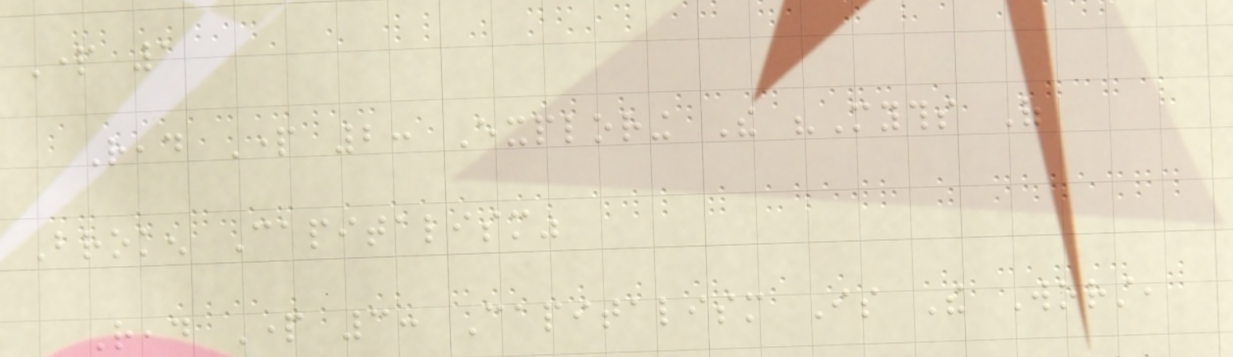Part 1
Read Part 2: Exploring The "Myths Of
Broken Capitalism"
Read Part 3: Capitalism Is The Worst,
